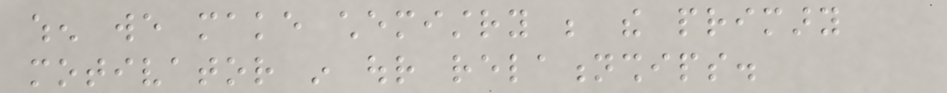when we make chemistry be the primary
motivator in our relationships.
